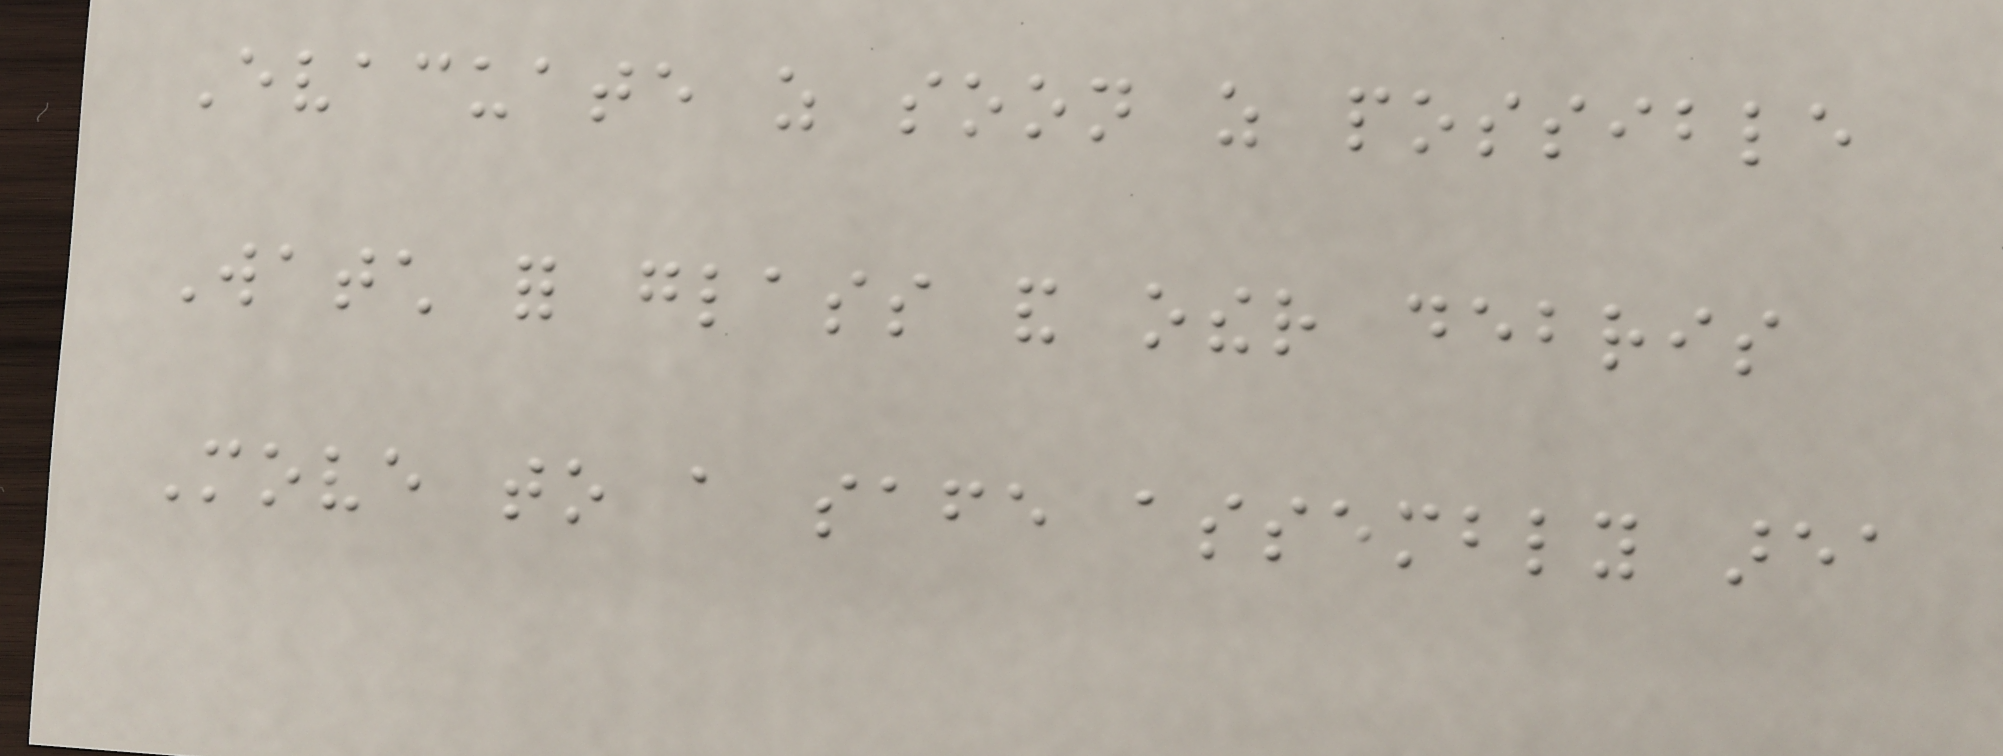Evacuate as soon as possible
Watch for glass and other debris
Move to a safe assembly area
